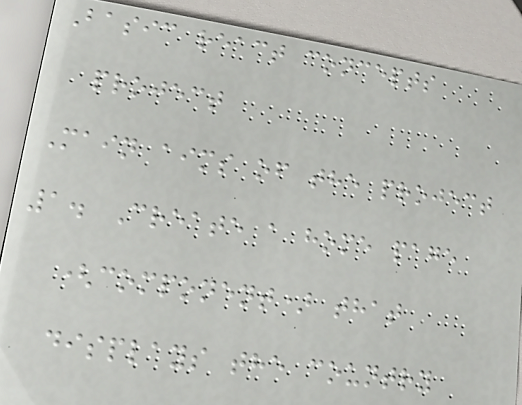Basic react concepts
project
Main aims of the project
1. Create a home page
(component) that
displays the country
